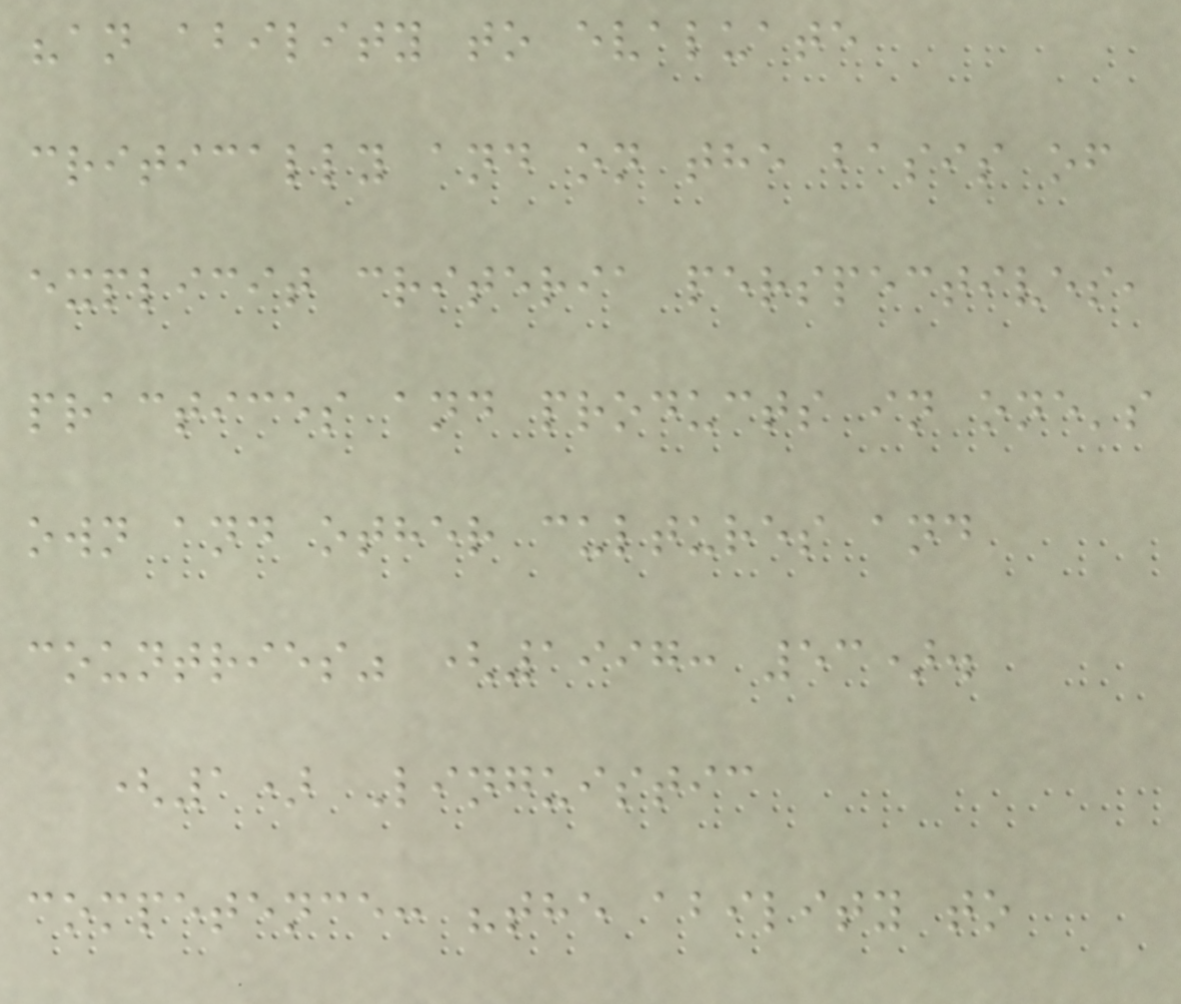"an ability to evaluate
critically and on the basis of
explicit criteria perspectives,
practices and products in one's
own and other cultures and
countries" (1997: 53).
(1) Linguistic
competence: "the ability to
